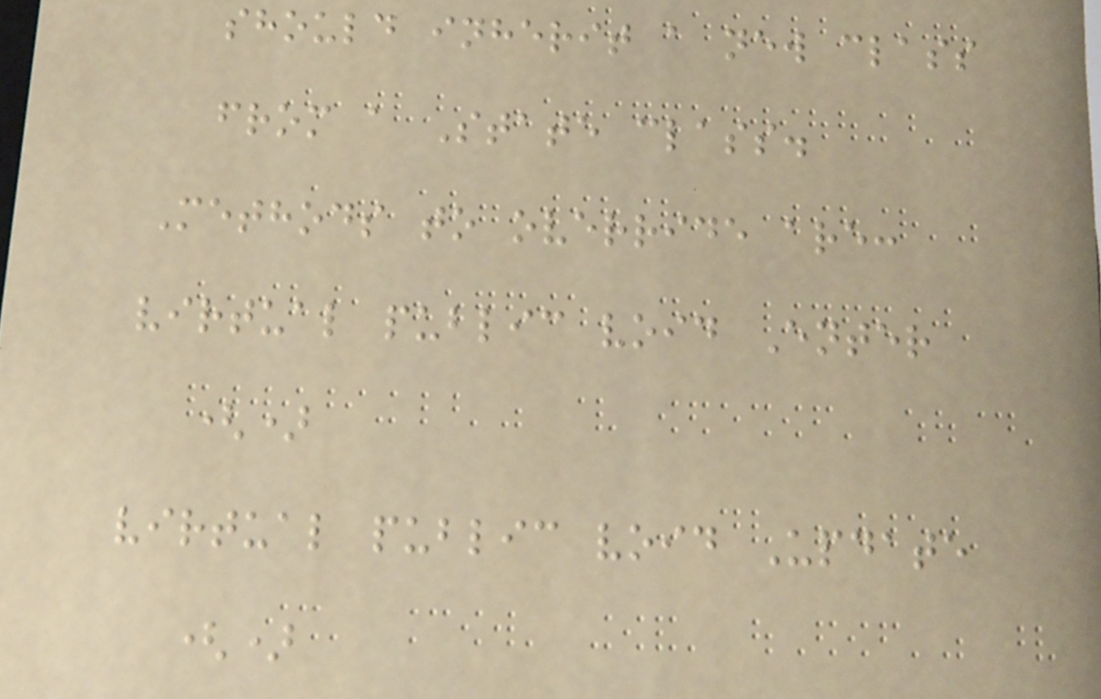should inherit a new class
from a State class.
Methods to override are:
virtual public void Enter
()
virtual public void Update
()
